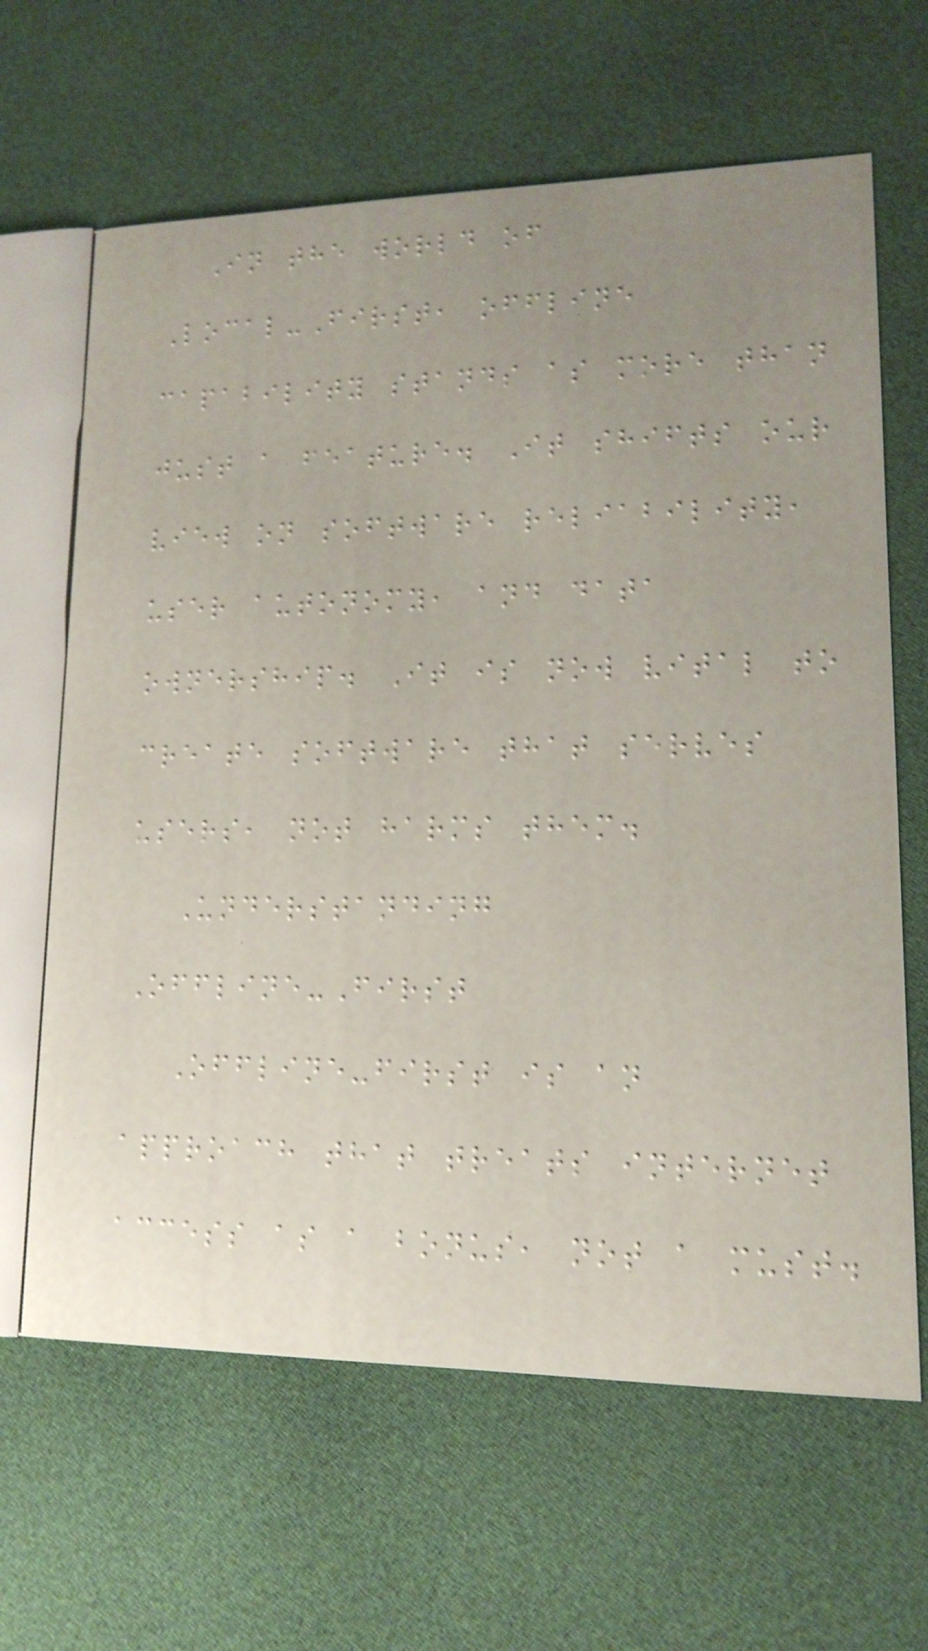In the world of
Local-First, offline
capability stands as more than
just a feature. It shifts our
view on software reliability,
user autonomy, and data
ownership. It is now vital to
create software that serves
users, not harms them.
Understanding
Offline-First
Offline-first is an
approach that treats internet
access as a bonus, not a must.
